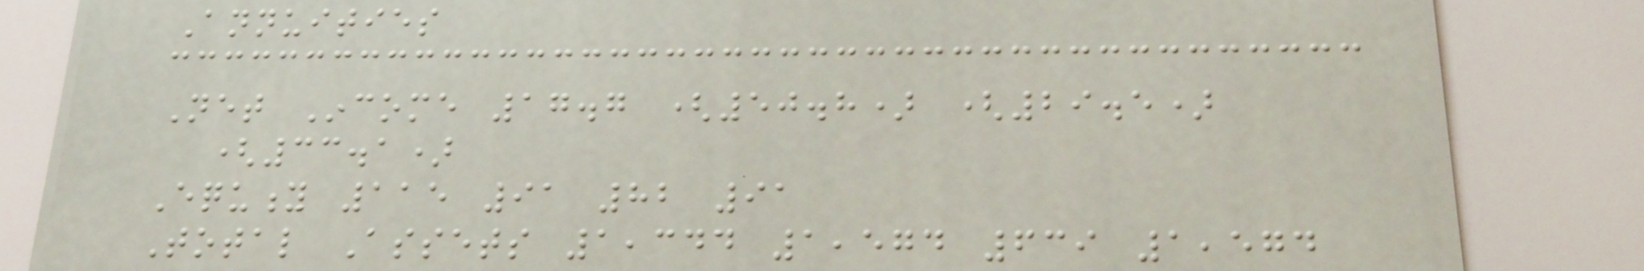Annuities
Net Income 17.7 (50.8) (29.5)
(33.1)
Equity 115 91 82 91
Total Assets 1,344 1,574 639 1,574
